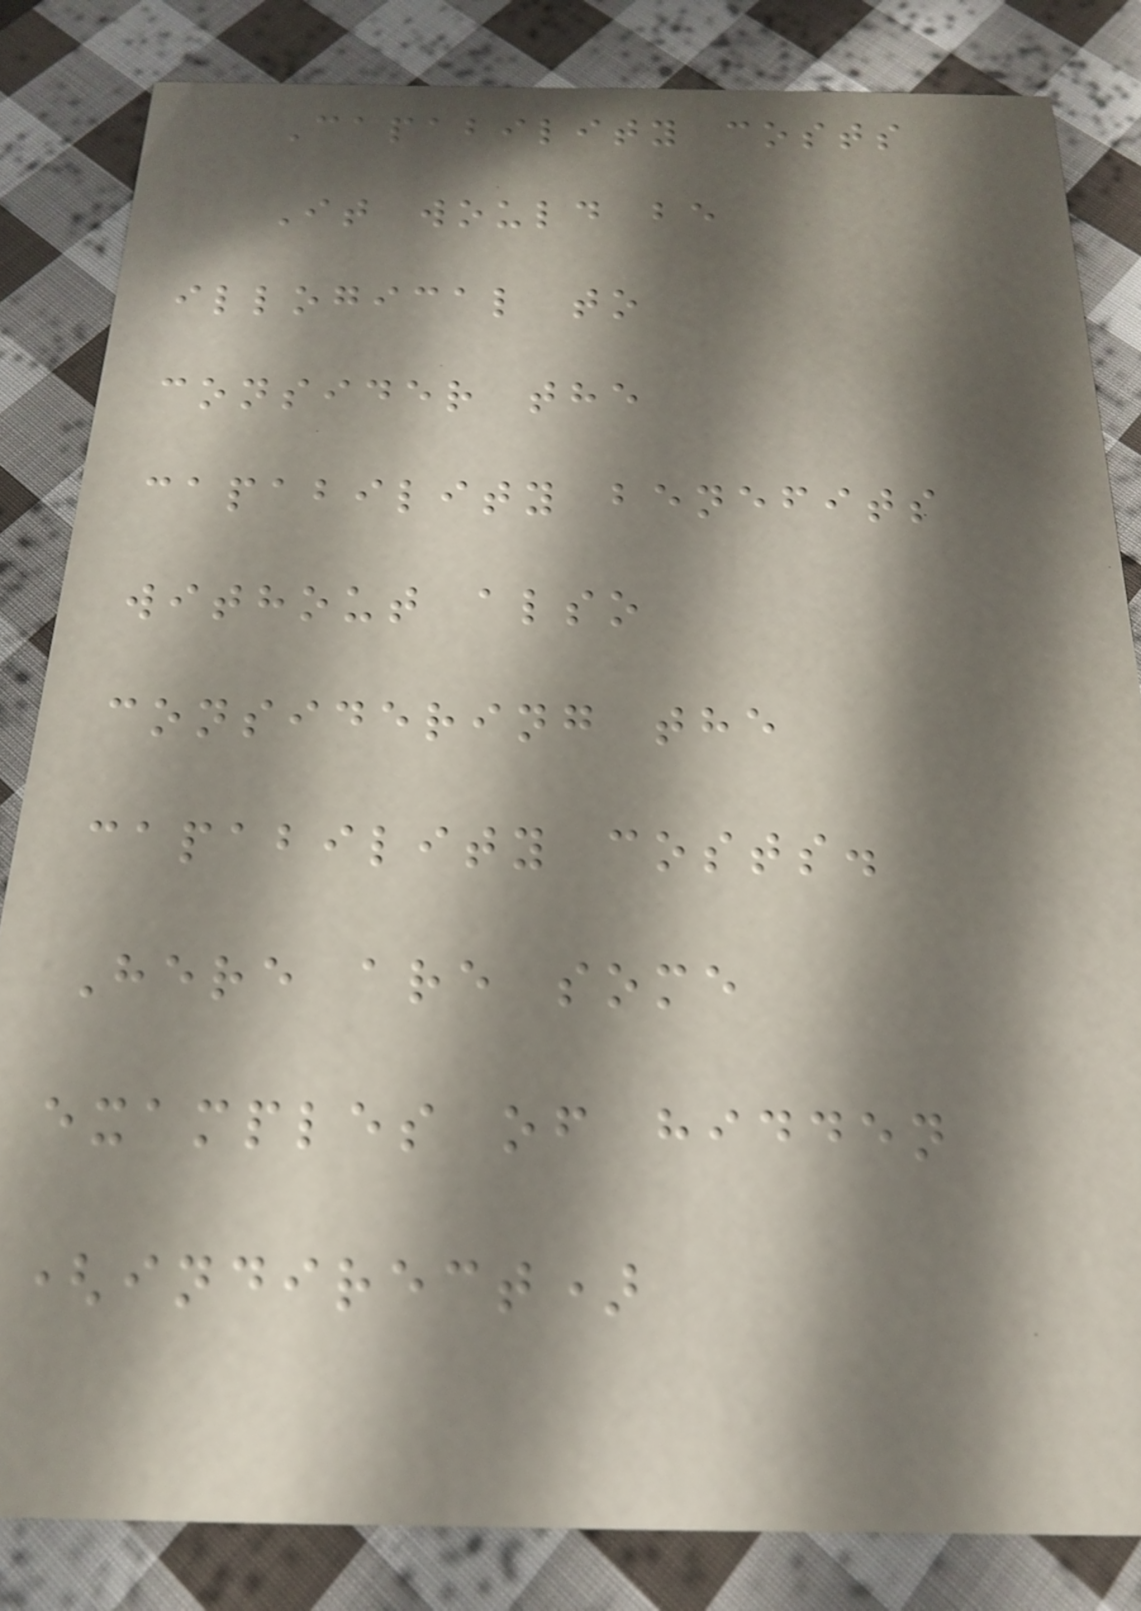Capability costs
It would be
illogical to
consider the
capability benefits
without also
considering the
capability costs.
Here are some
examples of hidden
(indirect)
